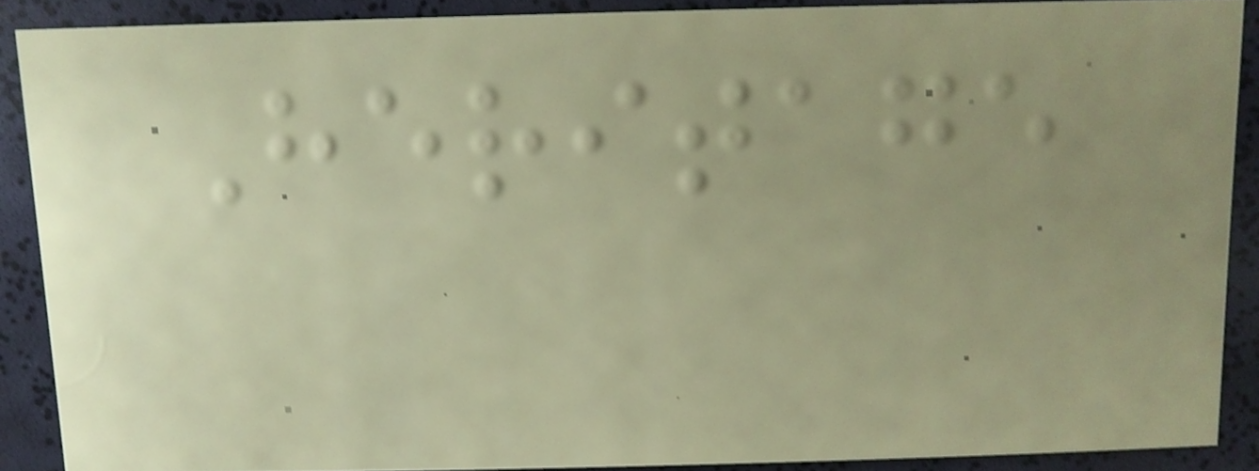Heritage
